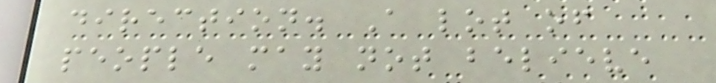direction. A lot of
people may not believe
